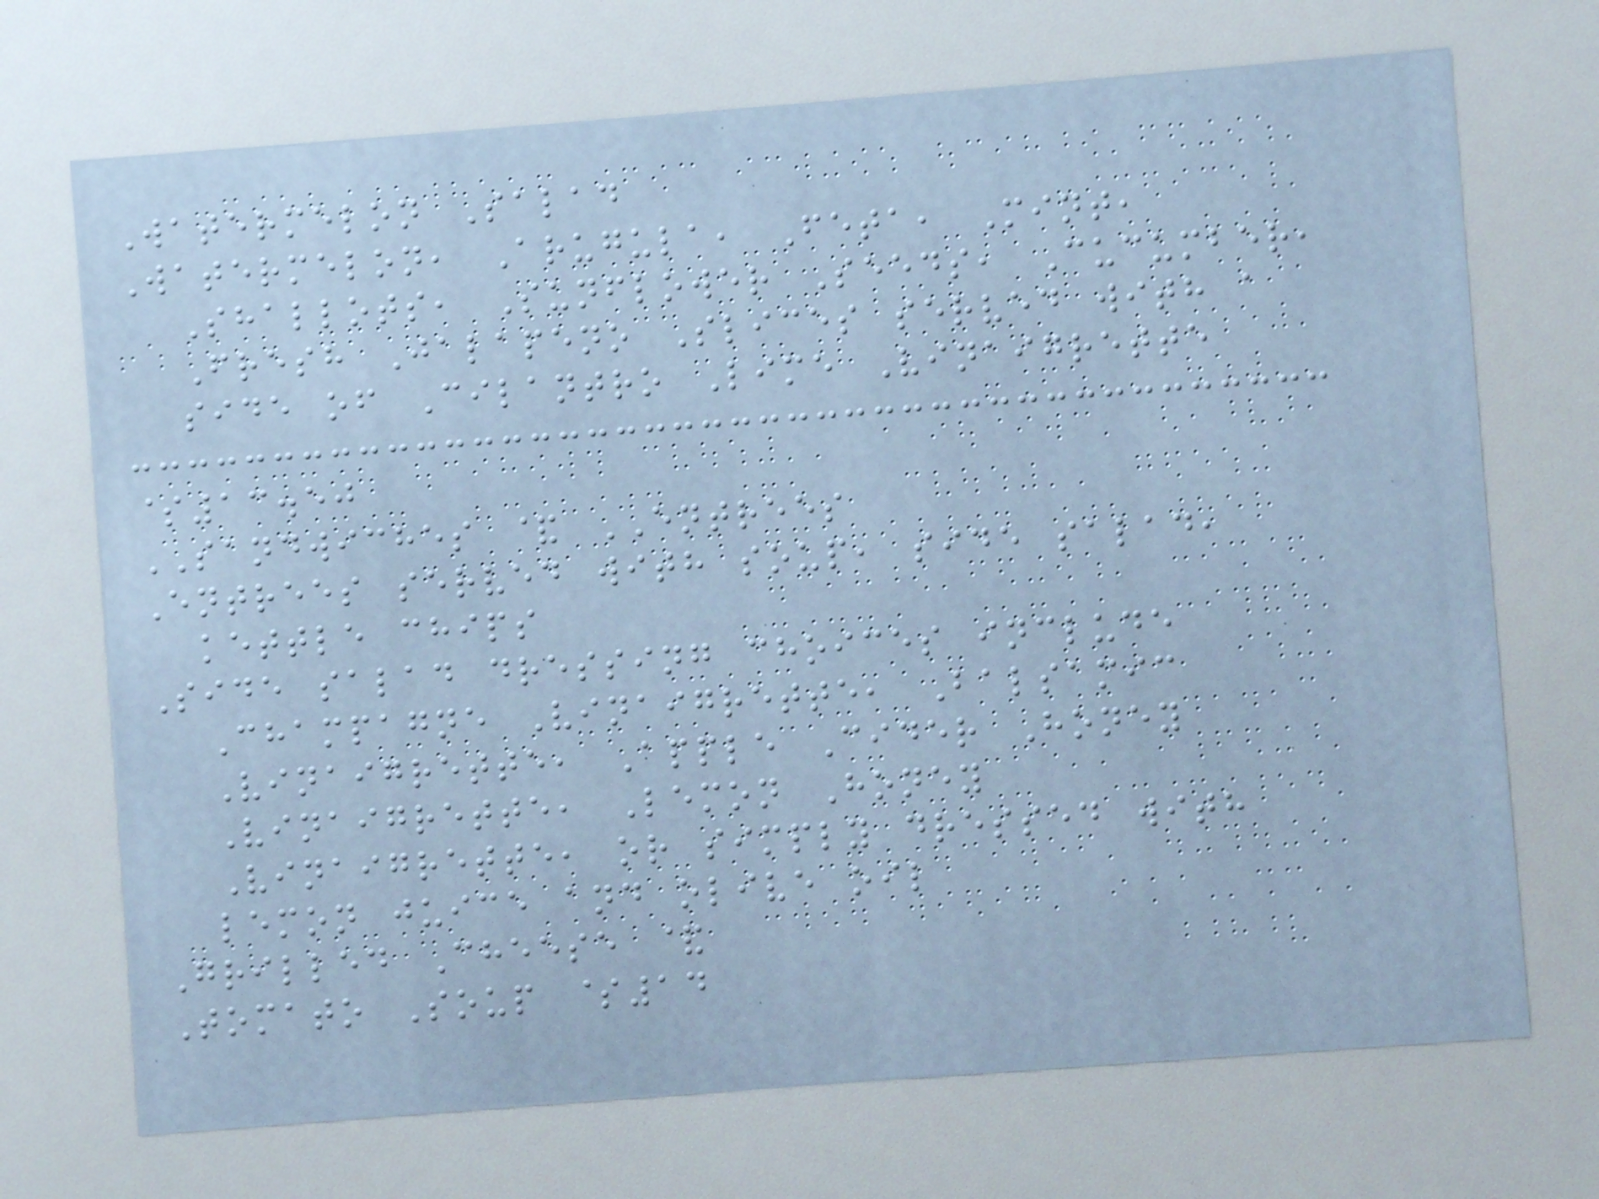Watermelon Salad
Watermelon, Arugula, Feta, Mint,
Shallots, Sunflower Seeds, Cucumber,
Fresh Jalapeno Slices served with a
side of Cilantro Lime Vinaigrette
$13.50
SANDWICHES & ENTREES
Entrees served with soup, side salad,
kettle chips
Side salad dressing choices include
Champagne Vinaigrette, Balsamic
Vinaigrette, Apple Cider Honey
Vinaigrette, Lemon Honey
Vinaigrette, or simply dressed with
lemon juice and olive oil
Grilled Cheese &
Tomato Soup $14
